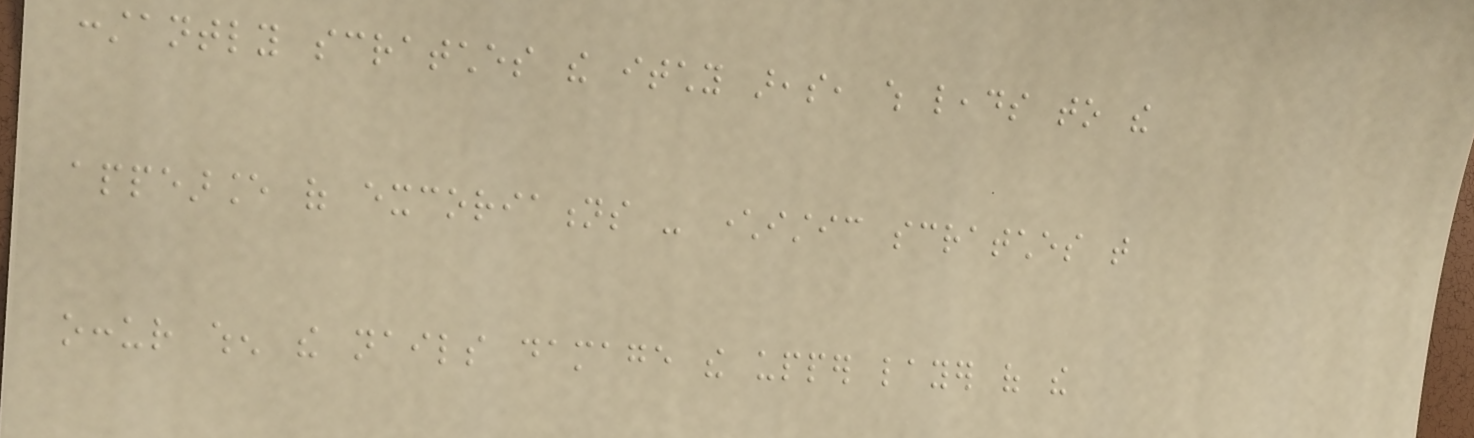constantly scratches the itchy areas, which leads to the
appearance of excoriations - characteristic scratches that
occur when the nails damage the upper layer of the
